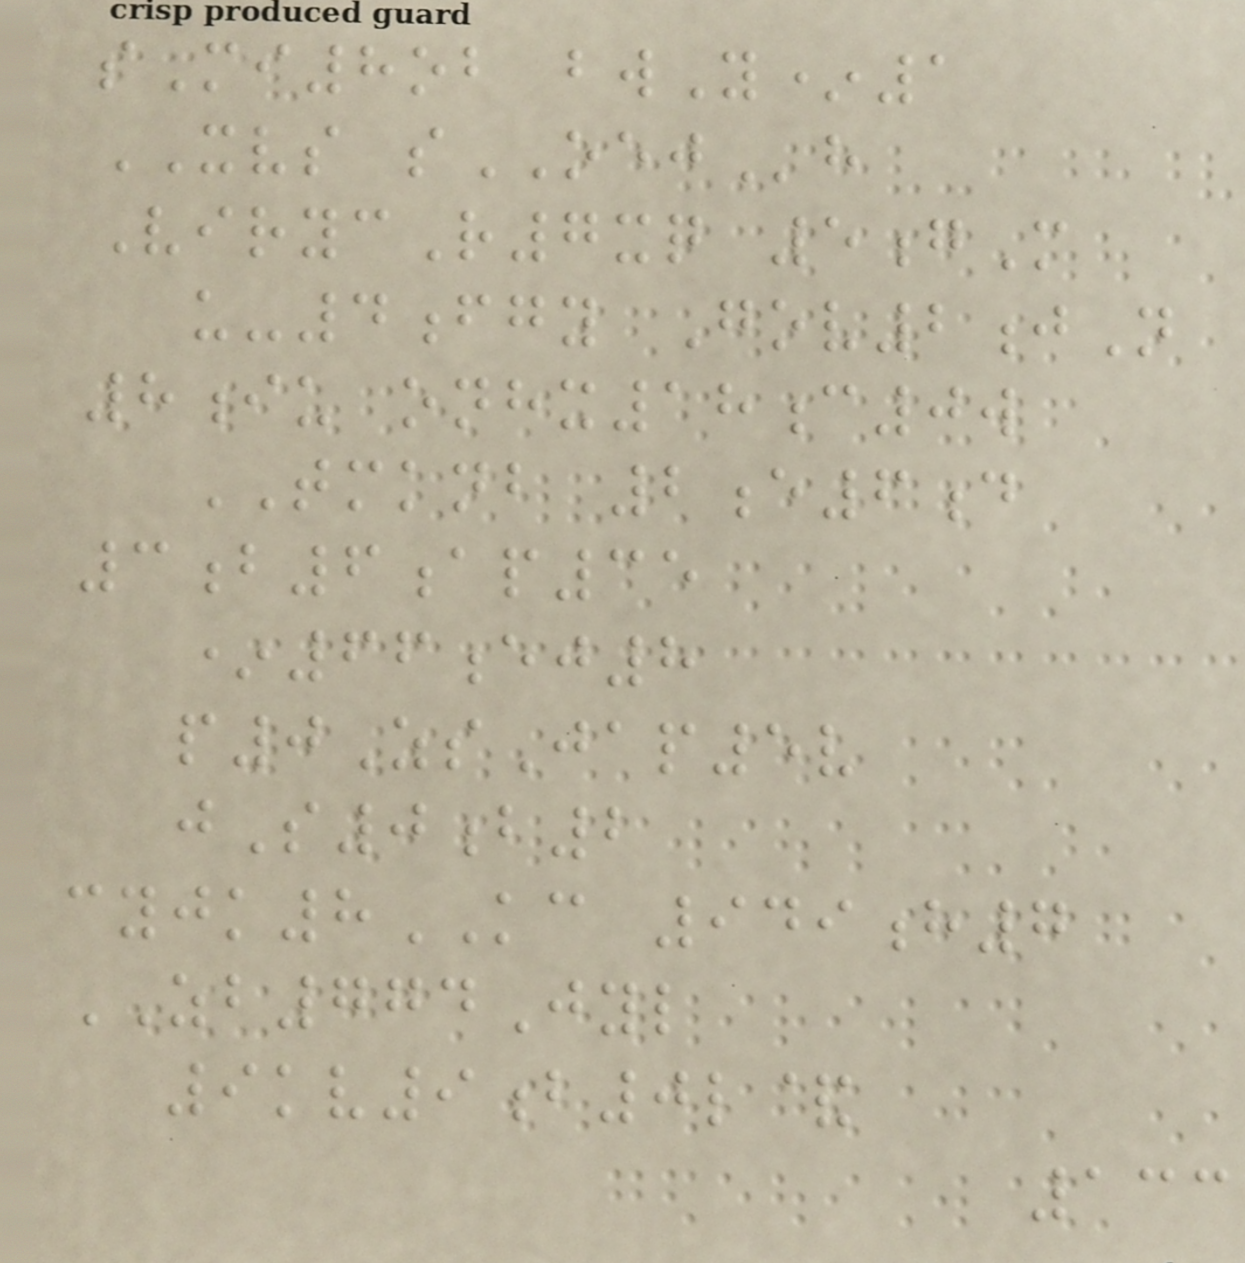sMi8ob bwY*1
XVS sOEJh
VirycR7xq 5gM
u-4fgy Gov2jN
8iu onhx18c0w
TMKNB 2e6d
3b6ap35
*66ej8
p0ZsJap5v
jS0b2
cyjk8KC 949h7
ZB774Jyl
9kv9b0l&
133
